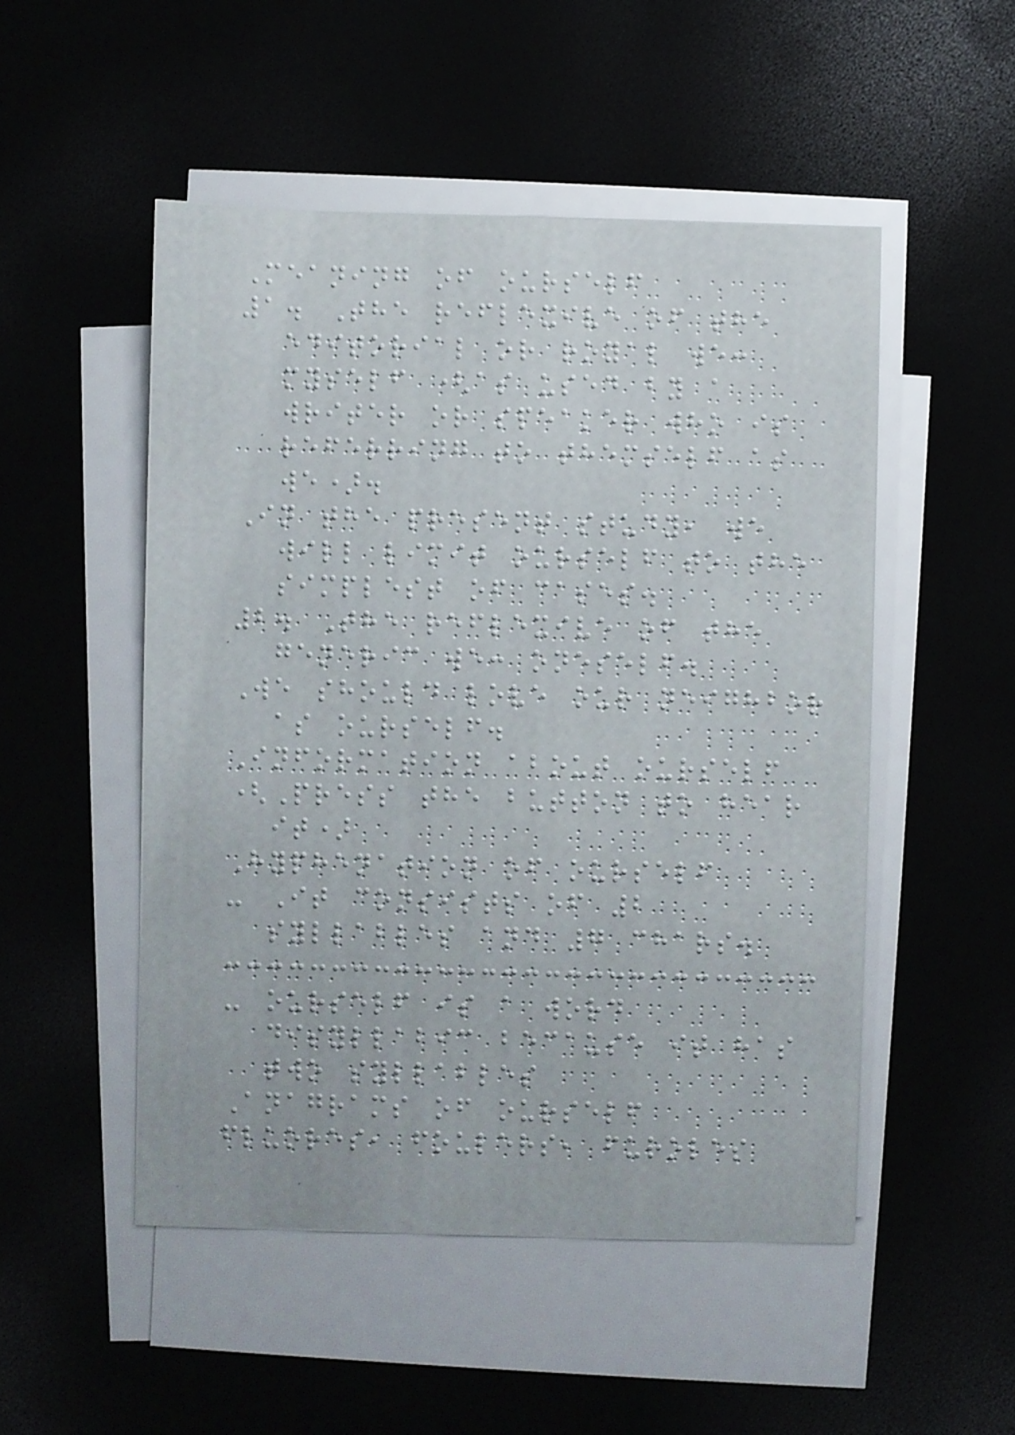Meaning of ourself
1. The reflexive of the
editorial or royal we:
myself (as used by a
writer or speaker who is
referring to themself as
we).
In the present study, we
will limit ourself to the
simplest of cases.
2. The reflexive of the
generic we: oneself.
We should love our neighbor
as ourself.
Information about ourself
(Press the button to hear
it)
Hyphenation of ourself
- It consists of 2
syllables and 7 chars.
- ourself is a word
disyllabic because it has
two syllables
Anagrams of ourself
fluores, foulers, furoles
